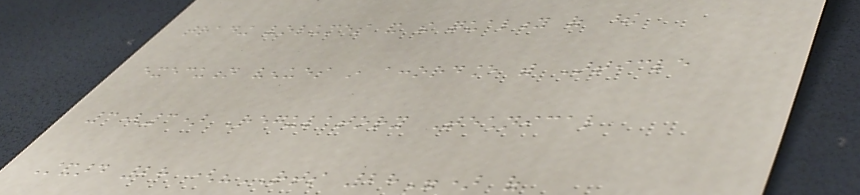trading volumes and the quality of these
execution venues in accordance with Article
3(3) Regulatory Technical
Standard 28 ("RTS 28") of
